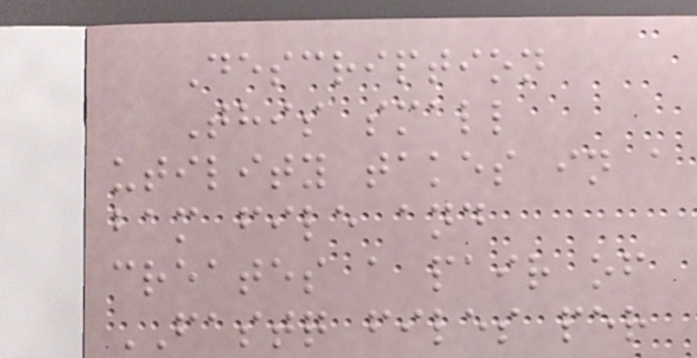Description
This small
utility takes in a
bam file and
creates a pair of
FASTQ files per
